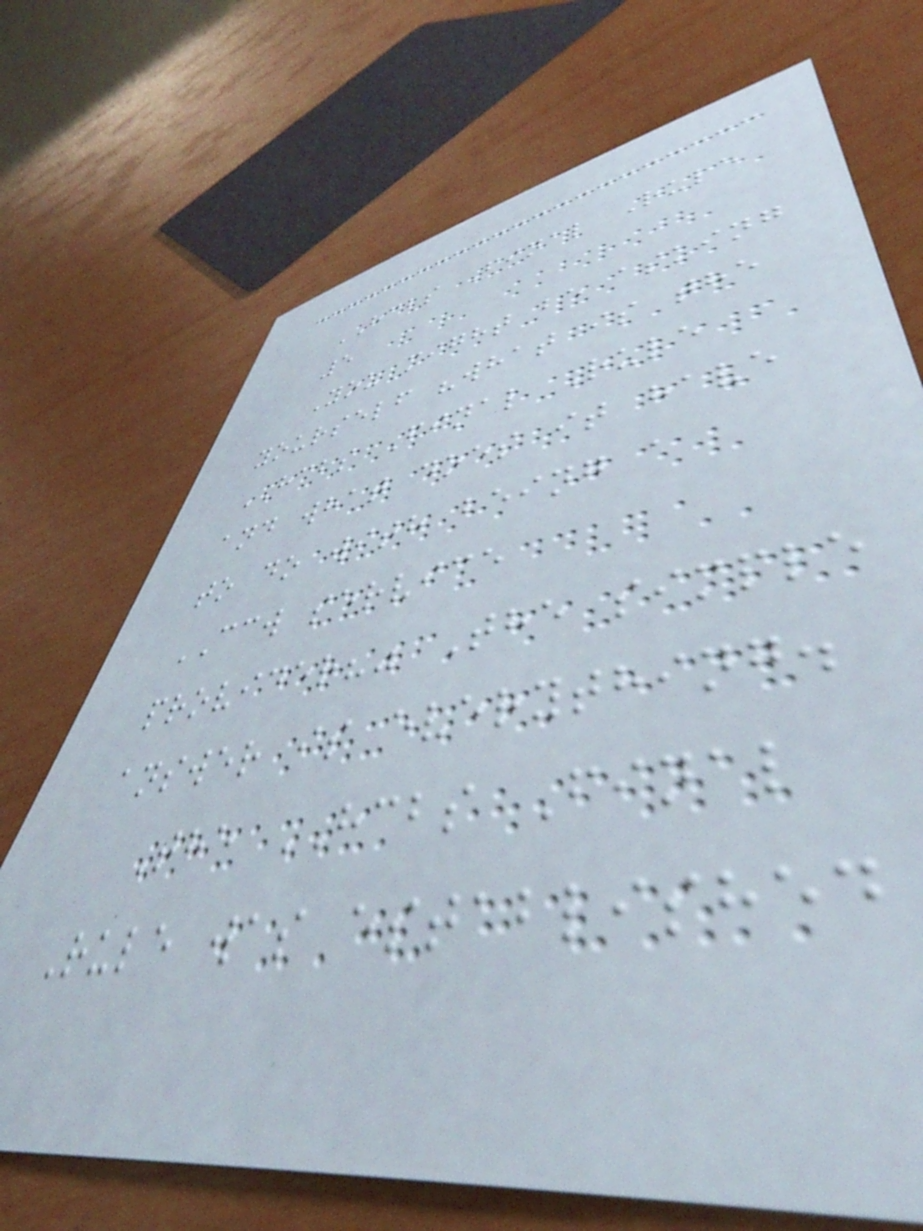HCBS Final Rule
5
You might be asking
yourself "what is the
HCBS Final Rule
and what does it have
to do with being a
CCW service
provider?" The simple
answer is everything.
The HCBS Final
Rule was established
